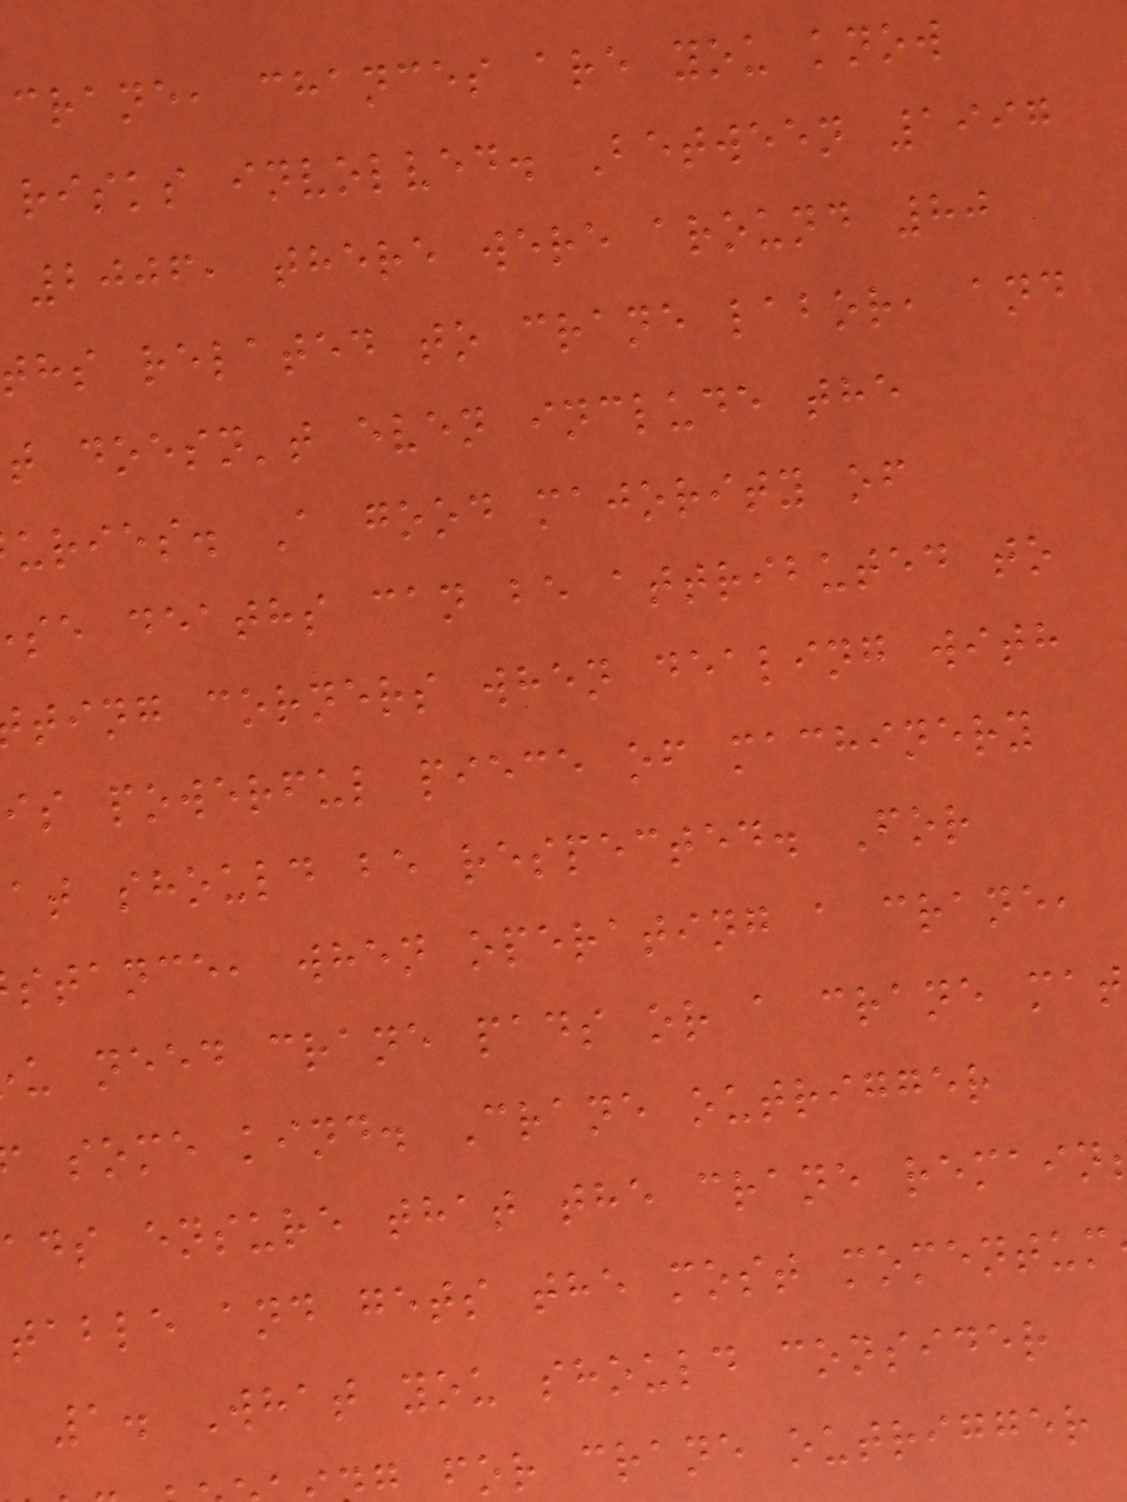crane, chances are you know
risks involved. Between 1997
2006, there were around 80
ths related to crane labor, and
t doesn't even include the
uries. A good majority of
se deaths can be attributed to
ting corners when dealing with
is powerful piece of machinery
at should be respected. For
stance, when operating a crane,
u need crane pads or a crane mat
some kind. Crane outrigger
ads ensure that the crane remain
table and gets the most momentum
1. What you should consider
for crane outrigger
